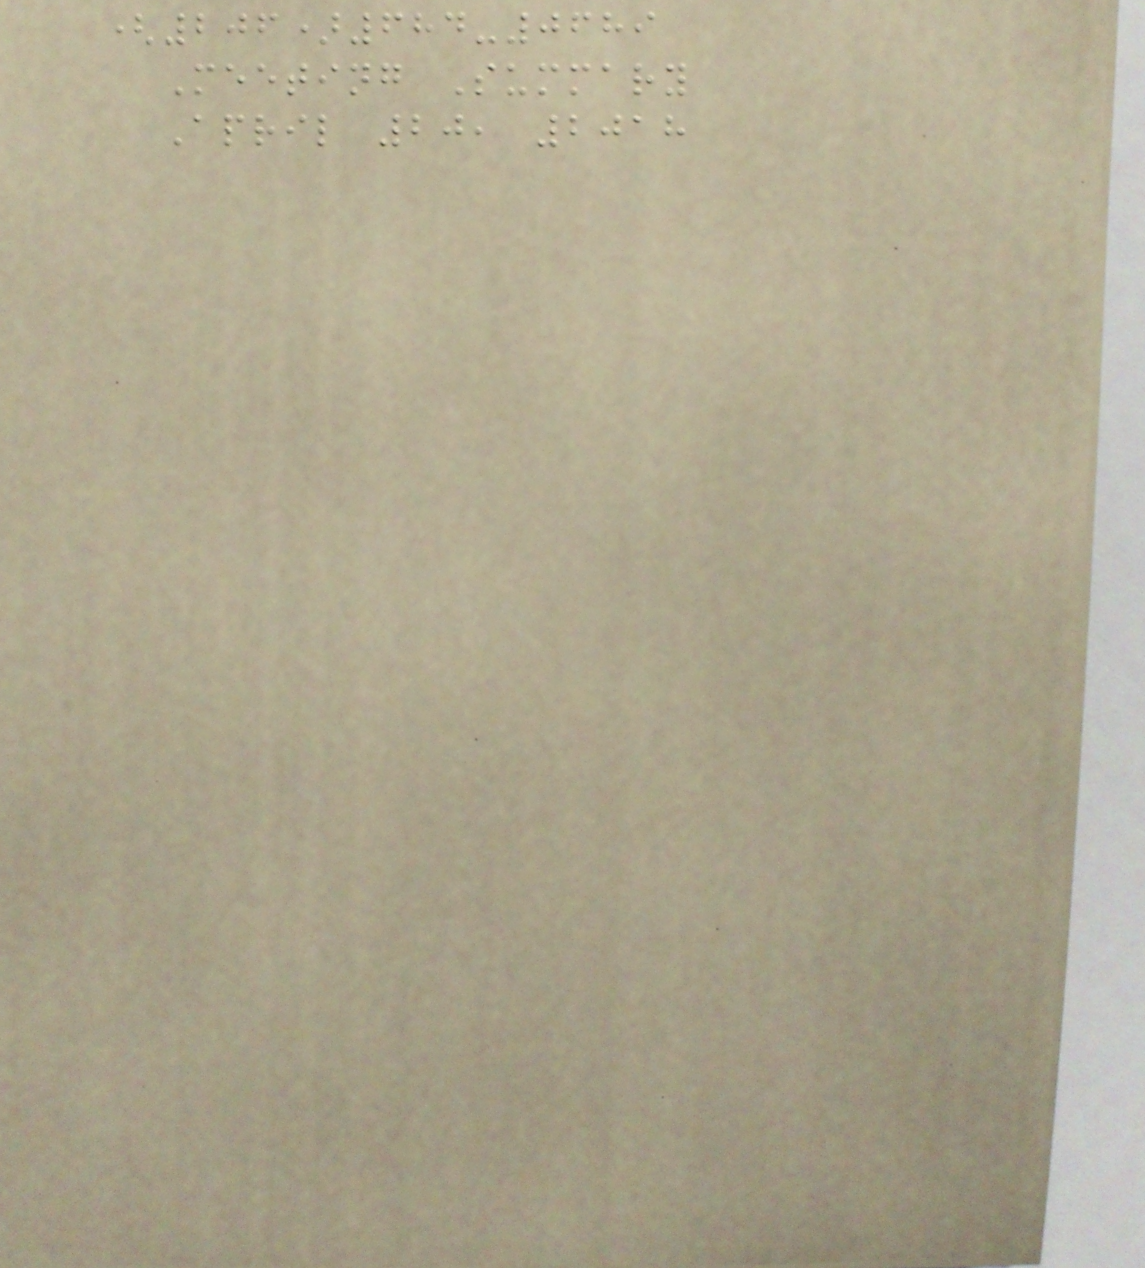(206)684-0689
Meeting Summary
April 20, 2018
